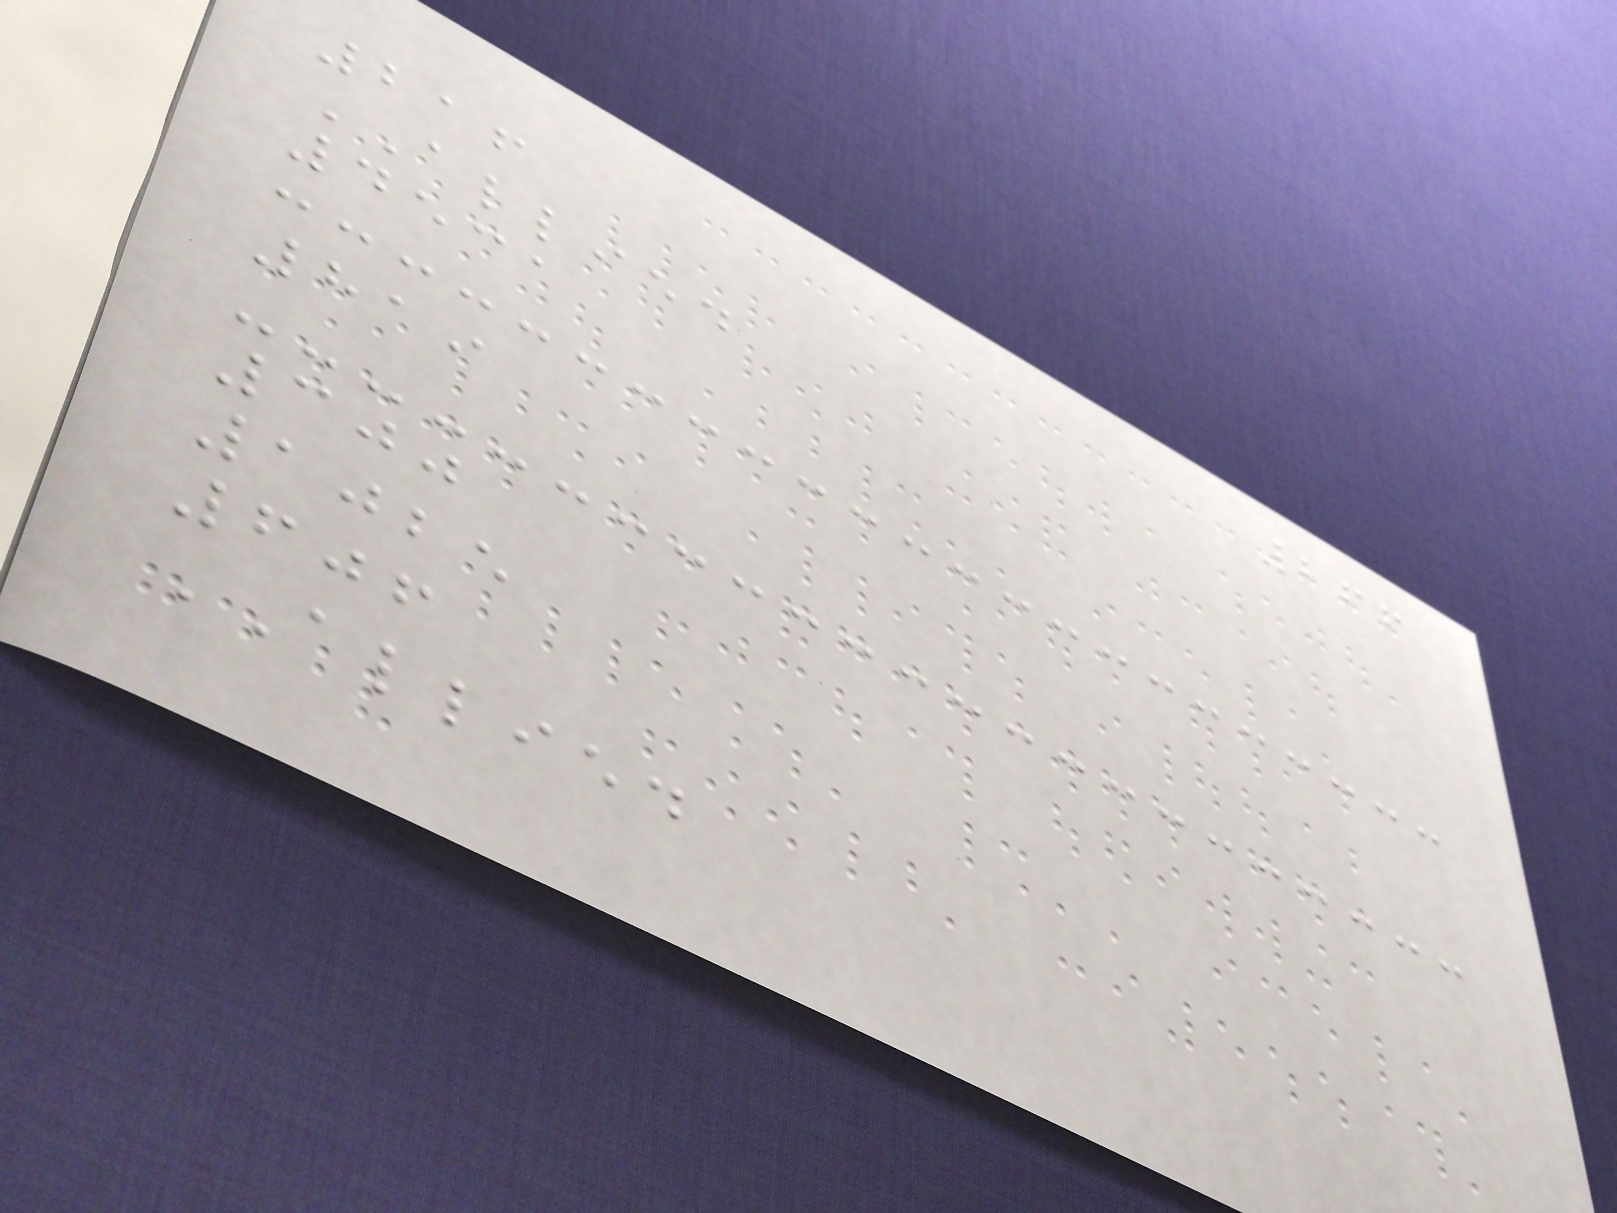266
216
ALLIED
4531
819
300
1025
606
ALLIED
